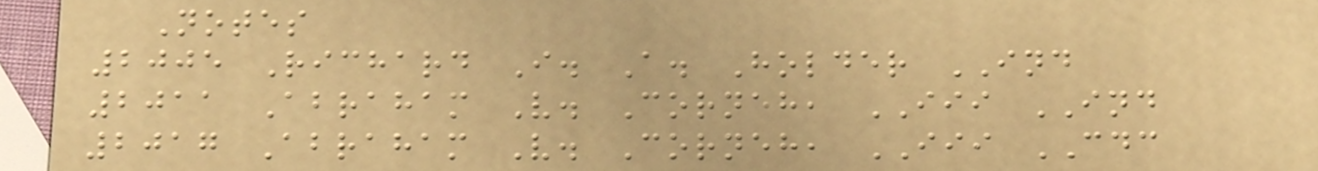Notes
2005 Richard I. A. Holder IND
2011 Abraham V. Corneh, III IND
2017 Abraham V. Corneh, III CDC
